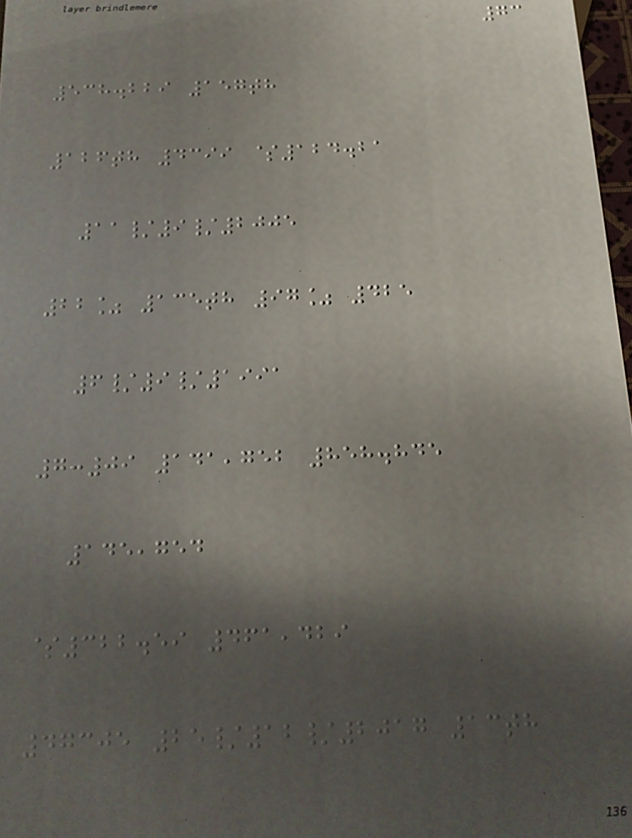73
538.229 157th
126th 4399 $124.21
11/9/2005
22% 135th 97% 425
6/9/1991
7:09 141,752 858.845
145,754
$322.59 461,429
47305 25/12/2017 13th
